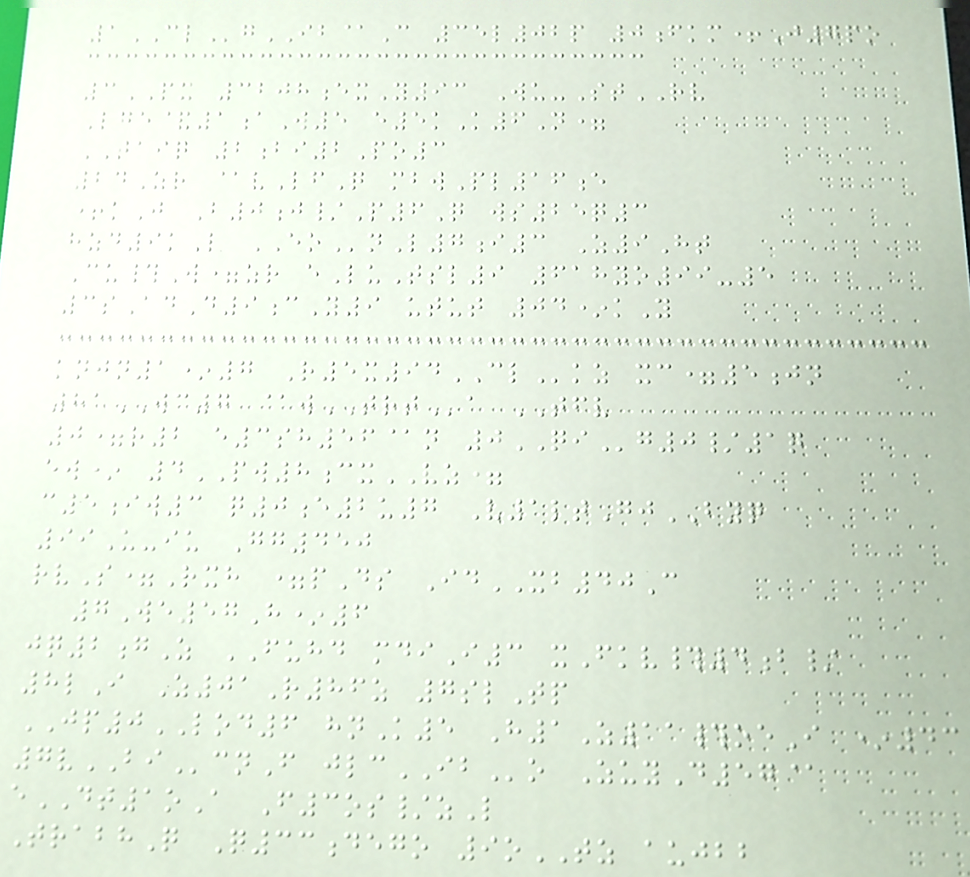1CLgIB@C 35l02p 0fkm+J7po
3PX 3208exY93 Wu-StRV
Lge&1aW5 e5kK6N=
TAIQ 2bi2Po3
24Zr @vLfQ mbwPl16e
+kJ B0j/P6Q ws25q3
hzd9kL EOnL7i3 Z9Ht
Cu#W=zr eLuTsl9 618yo99-5
3sAdD9cY9 utut 04*kY
knjn1*7 R5x94CLkz xc=5jn
81WC7 @wTRTa TFV
0=r2 e3sh56@n 0QIg0/1q
ew* 4PW8cxVZ=
c5iw3 q0e2u7 V1ltGjBYQ
99U-iu Gg450
rvS=Rxh =pDs IdXB40C
7We57H*6
jq2gZ FUHD mdiI3 xFkv#4b/
8lI Z01R86z 7slTp
JP0LOD6 hnK5 H1Z11#oeI *43
7vBIcnF jlcIBo ZuyD57@
eDT1oA F3os/zL
TrabhQ Q33dego 9oTZ aujbb
